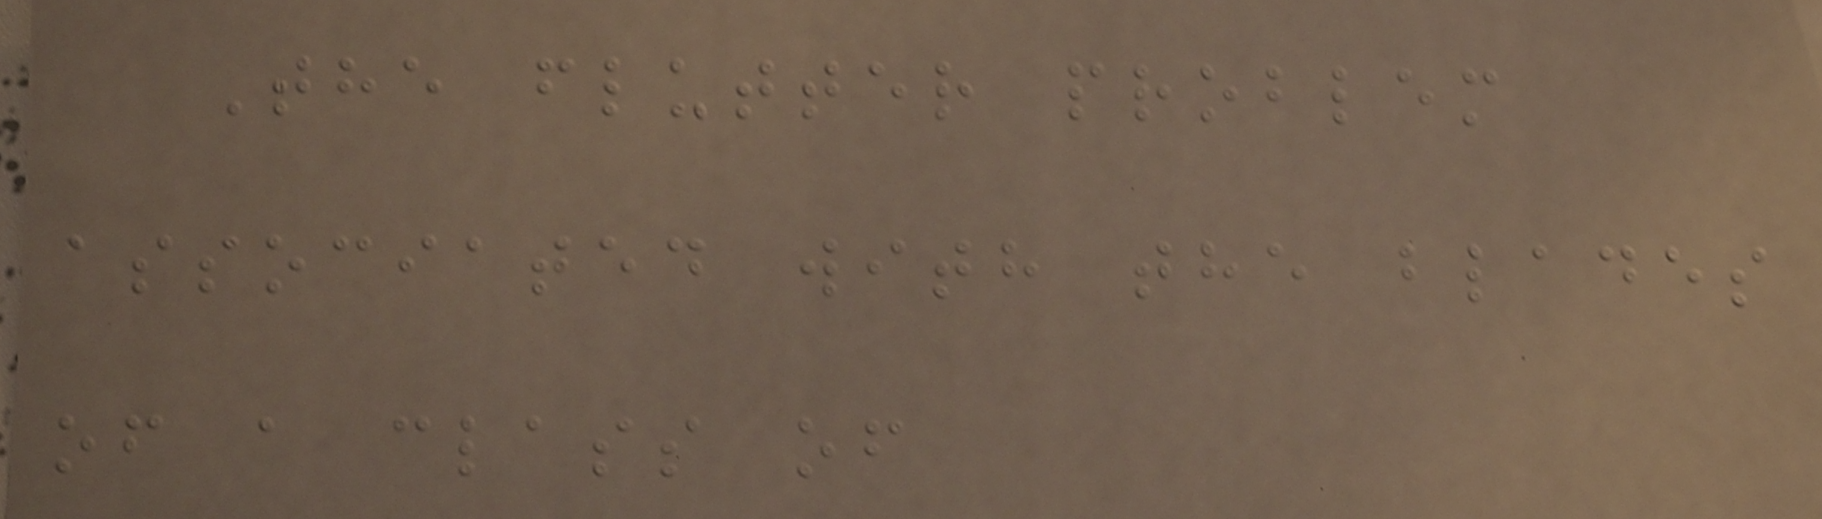The flutter problem
associated with the blades
of a class of
